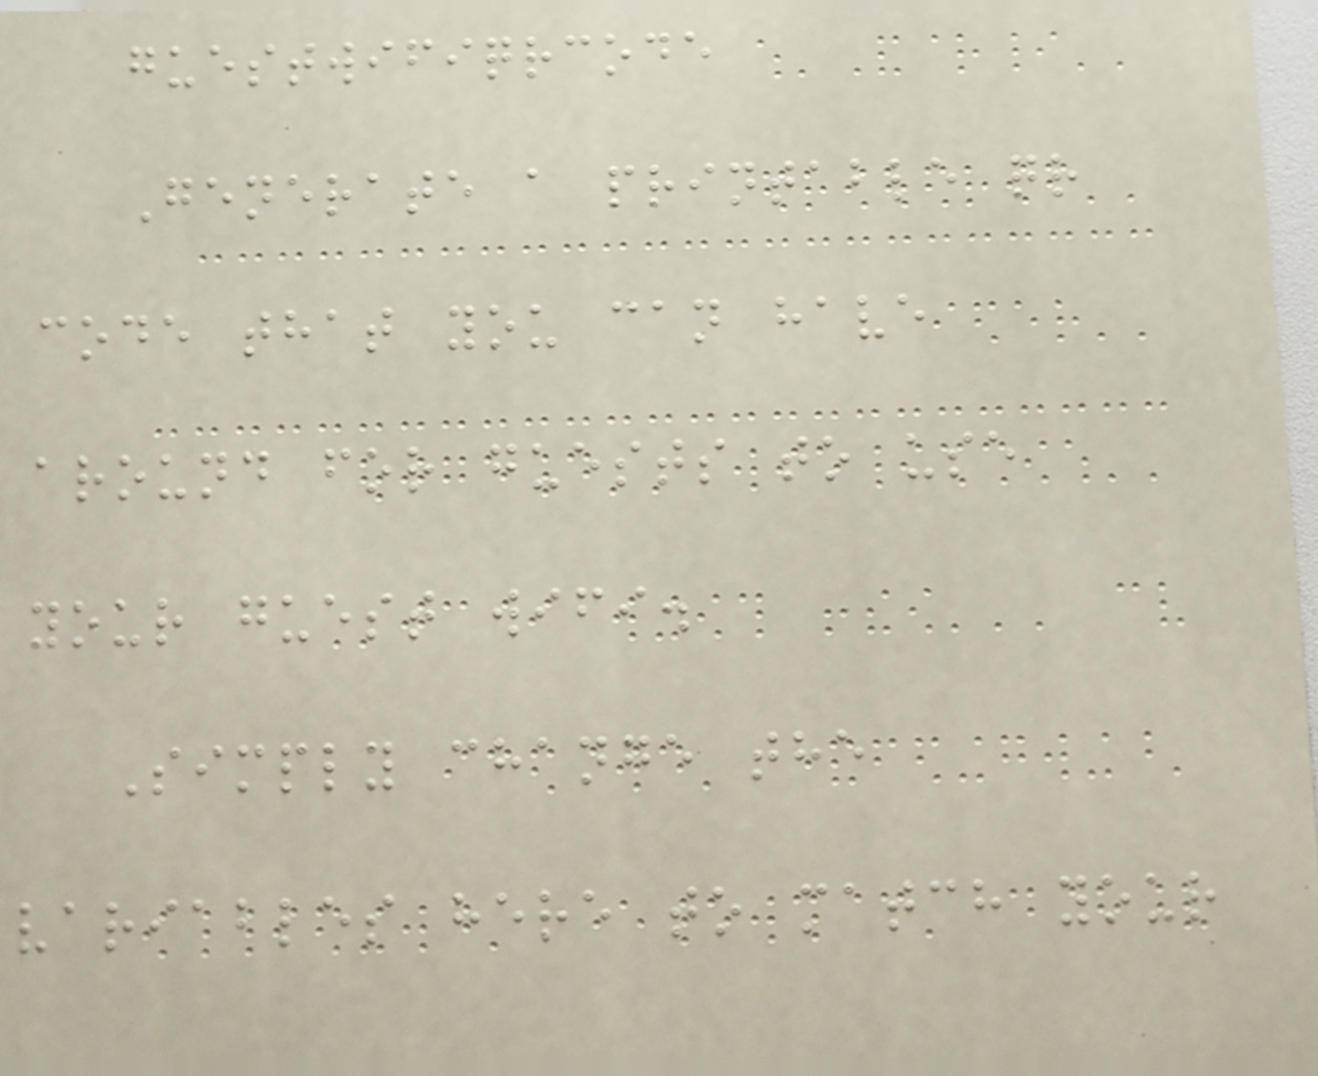guestwifiqrcode
Generate a printable qr
code that you can have
around for guests to use
your guest wifi.
Simply change the
variables here to match your
